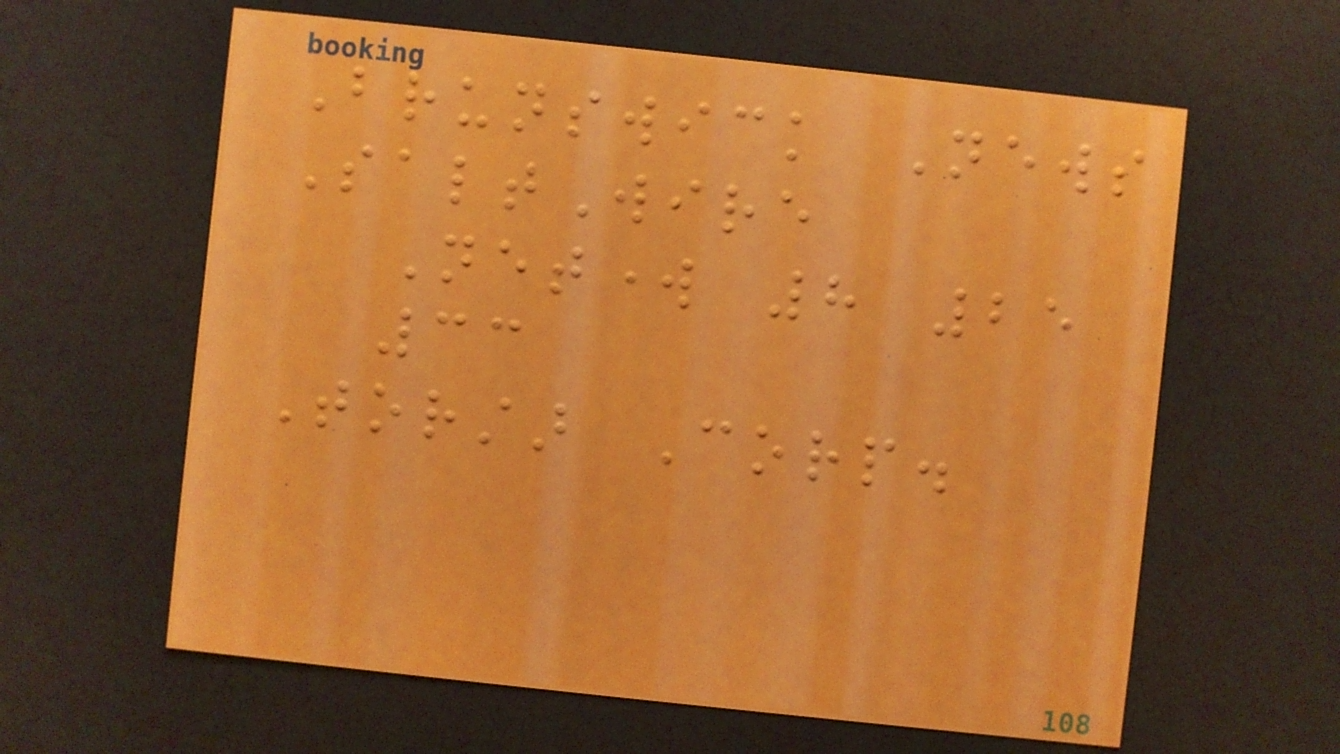Brunswick News
SaltWire
Network 8 25
33
Torstar Corp.
